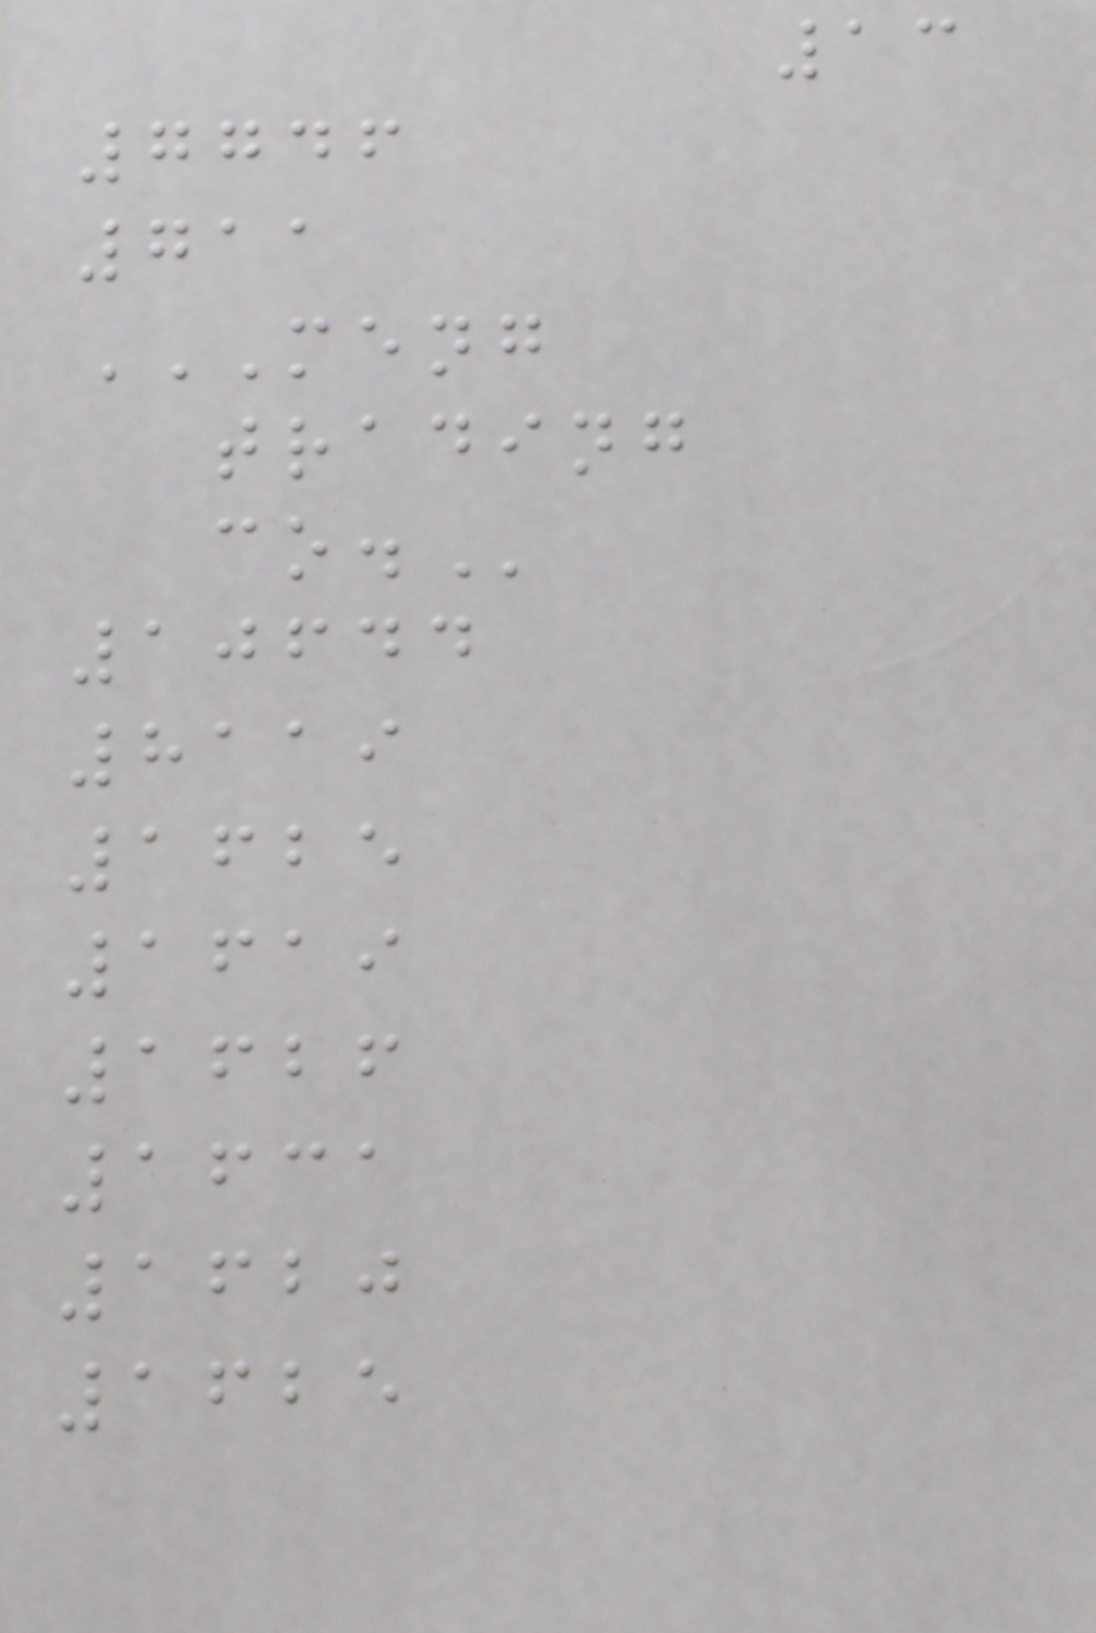13
7746
711
MENG
TRADING
CO.
10644
8119
1625
1619
1626
1631
1620
1625
